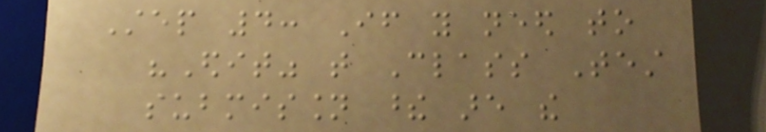Step 4: If you need to
"Edit" that Class Test
submission these are the
